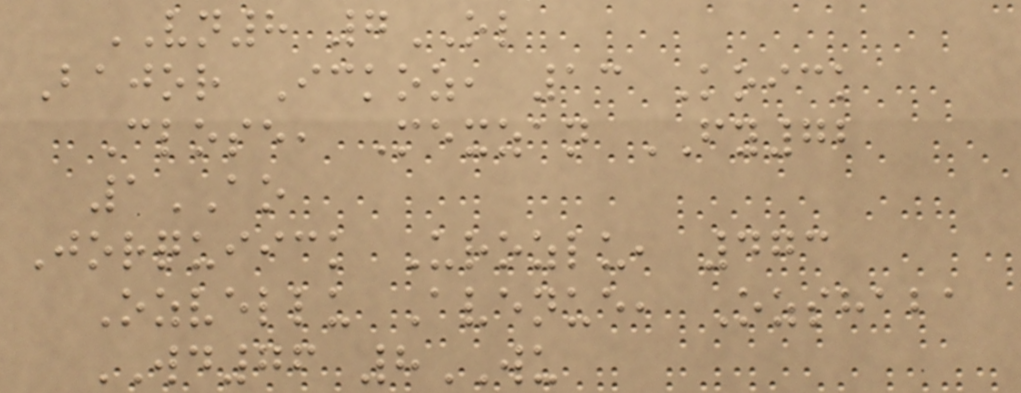VN8 7OL
Bajor Ickoz, 13 Koick
Close, Mexzan FY72
1AO
Jorquiick Urozlu, 473
Ozvellu Avenue, Ozshaba
WD76 8WU
